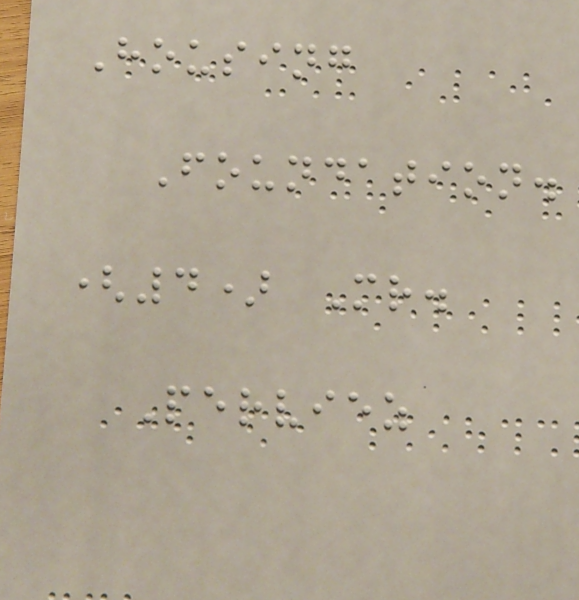Housing
Foundation.
(4) Mr.
Perviez
